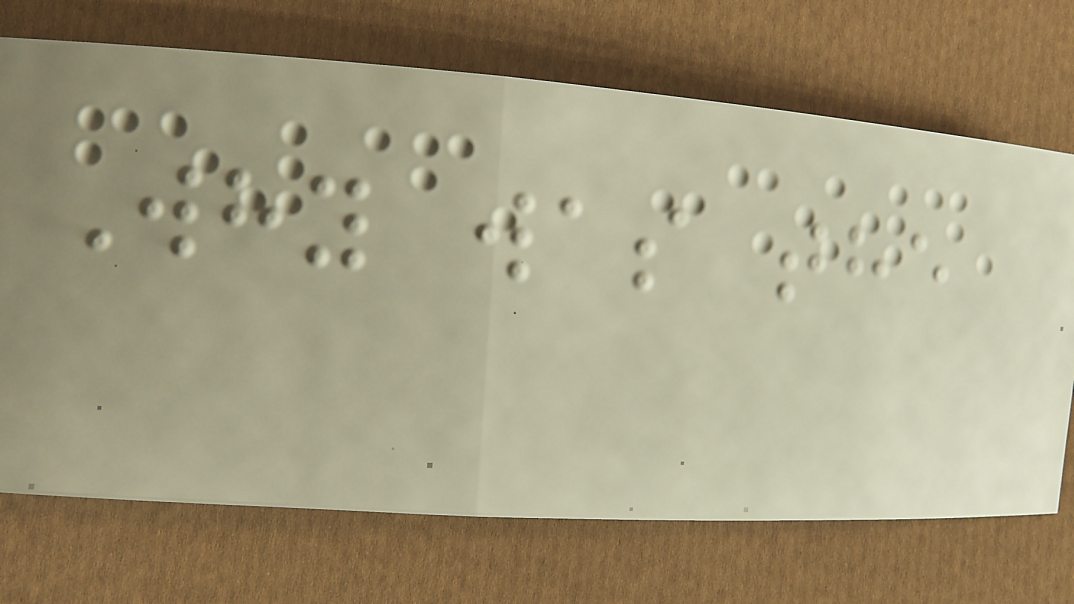Why was the
